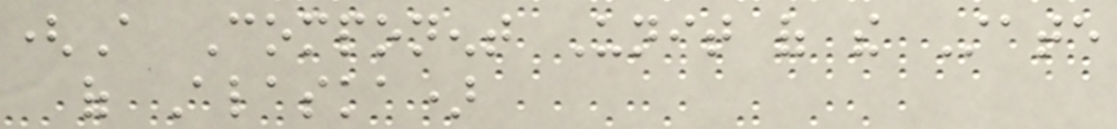(A Component Unit of the State
of Alaska)
